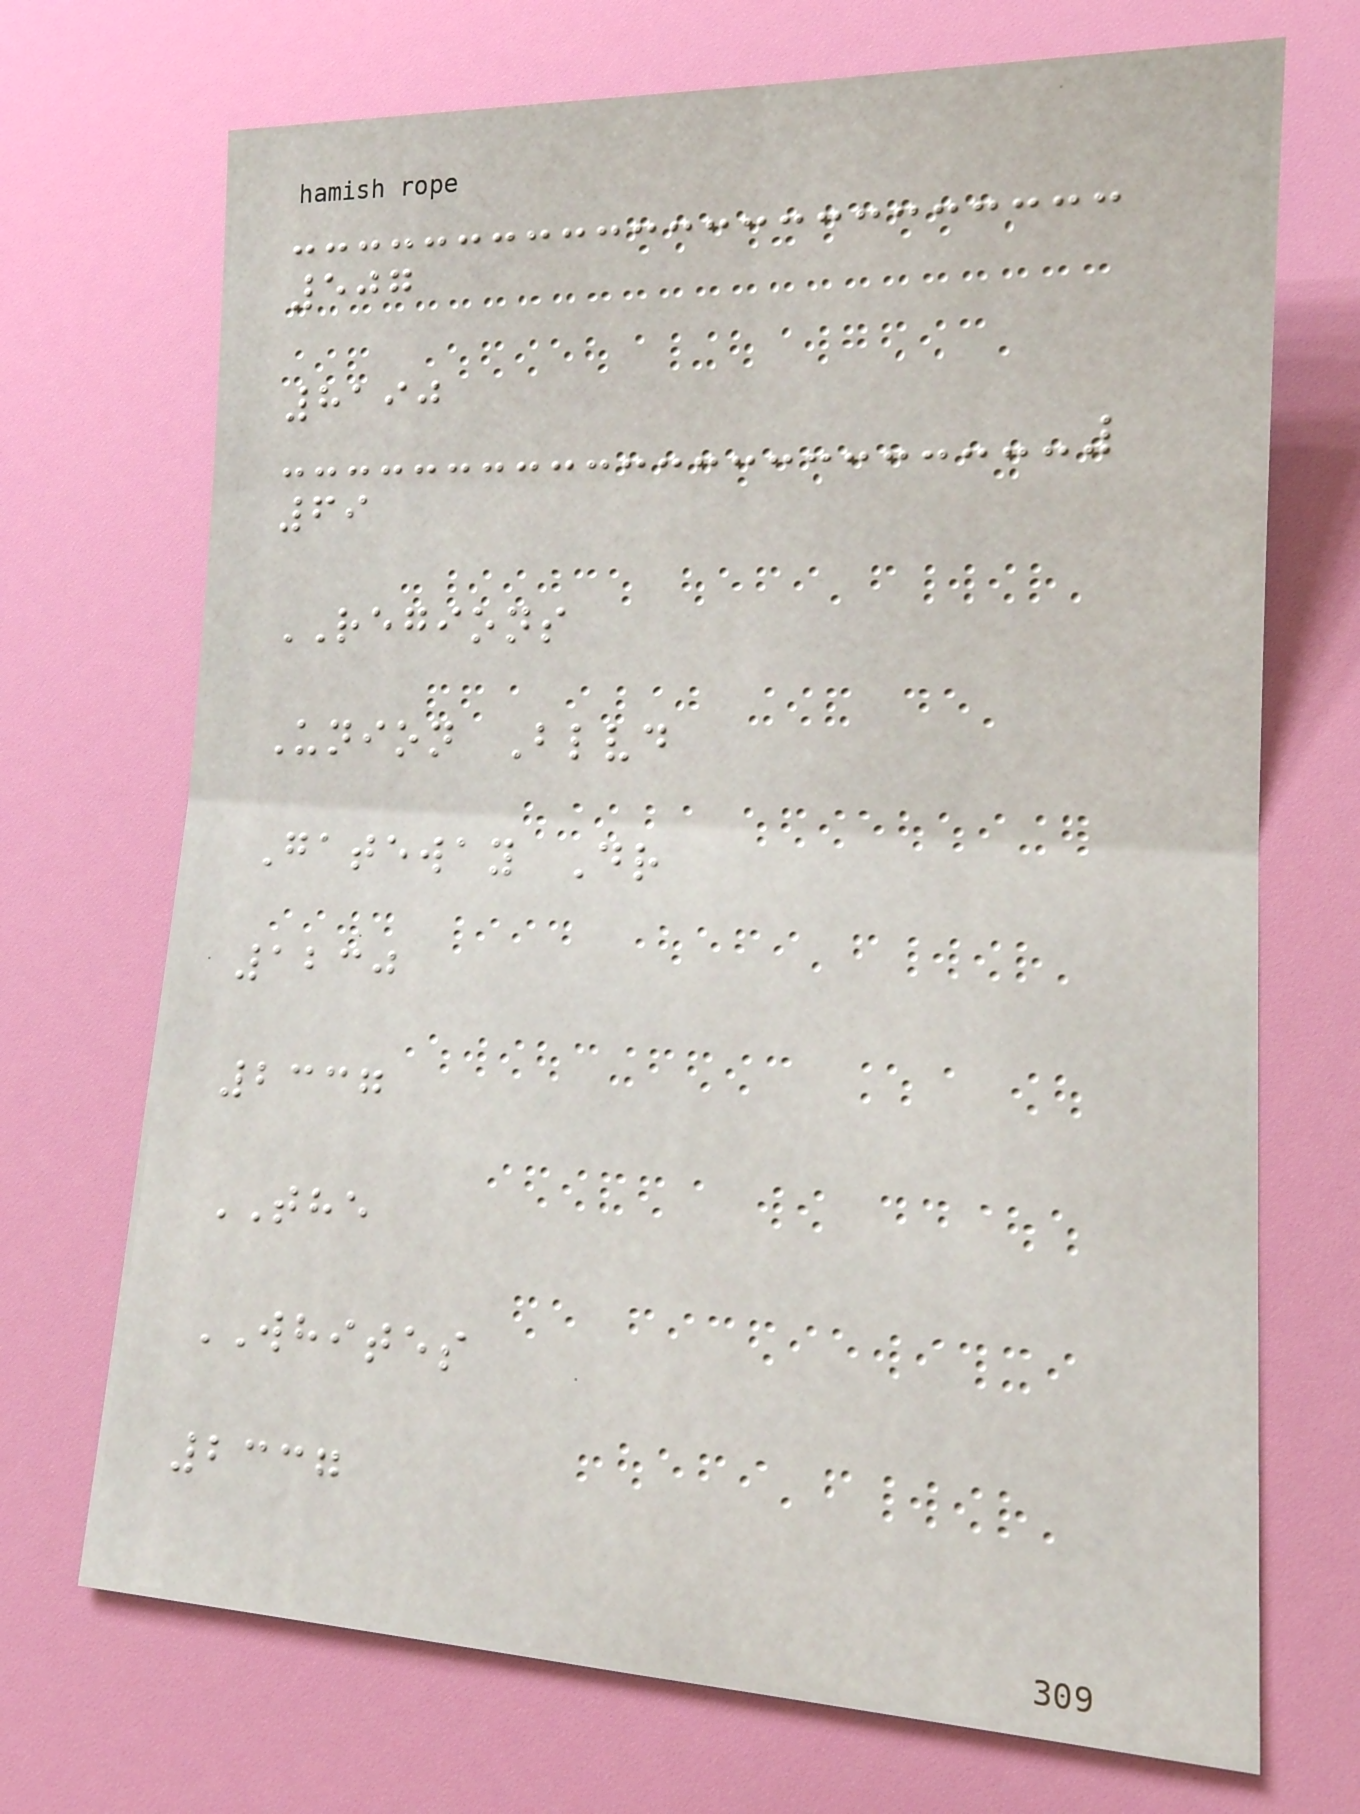507
8190
69
REGIONS
Union Blvd
Gateway Dr
1230
2337
THE
WHITES
2337
